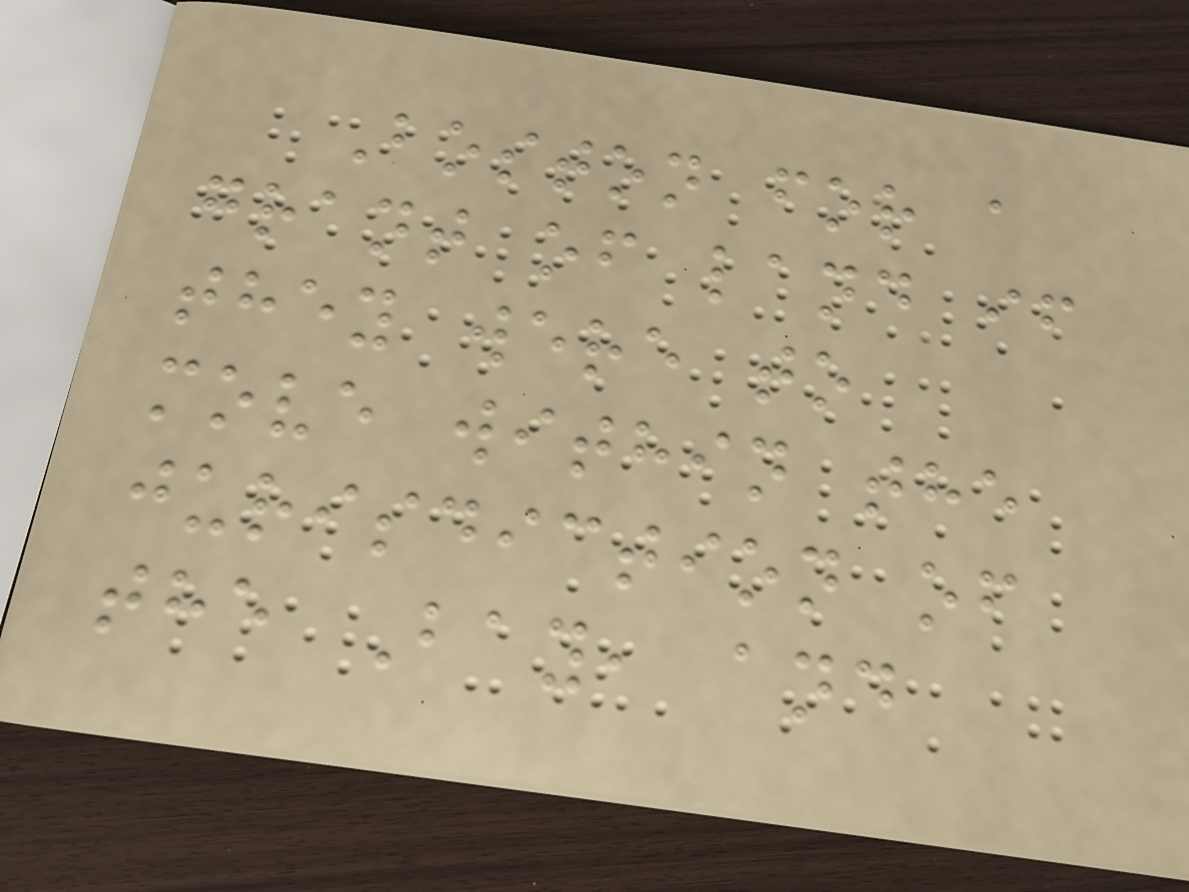Boston for a
grant of land if
they were to
move within the
jurisdiction of
the Bay, and
